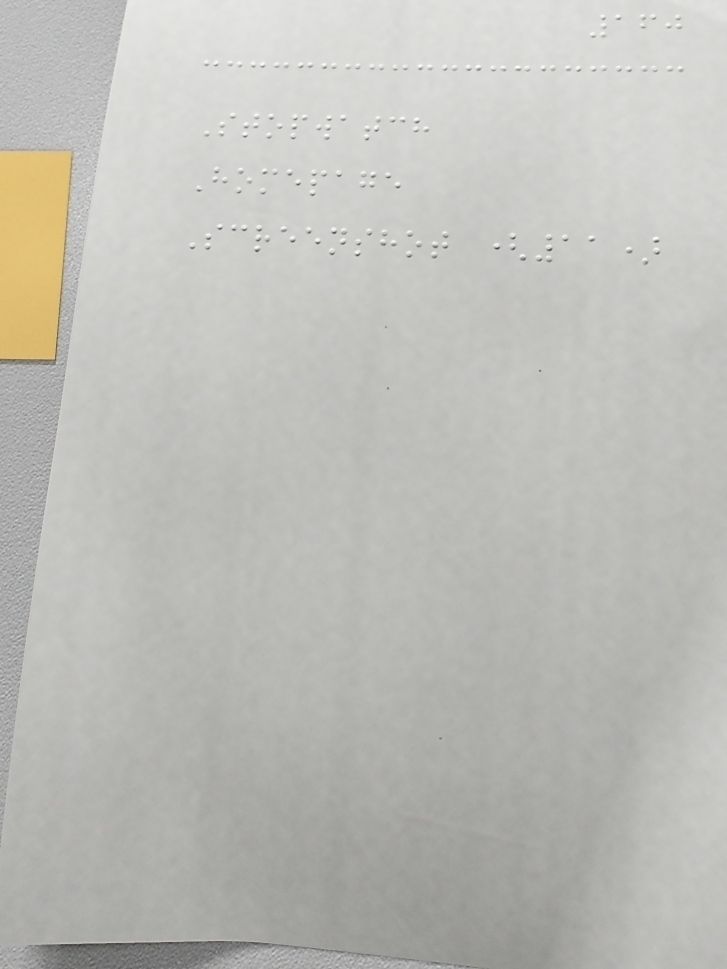160
Stopwatch
Homepage
Screenshot (11)
